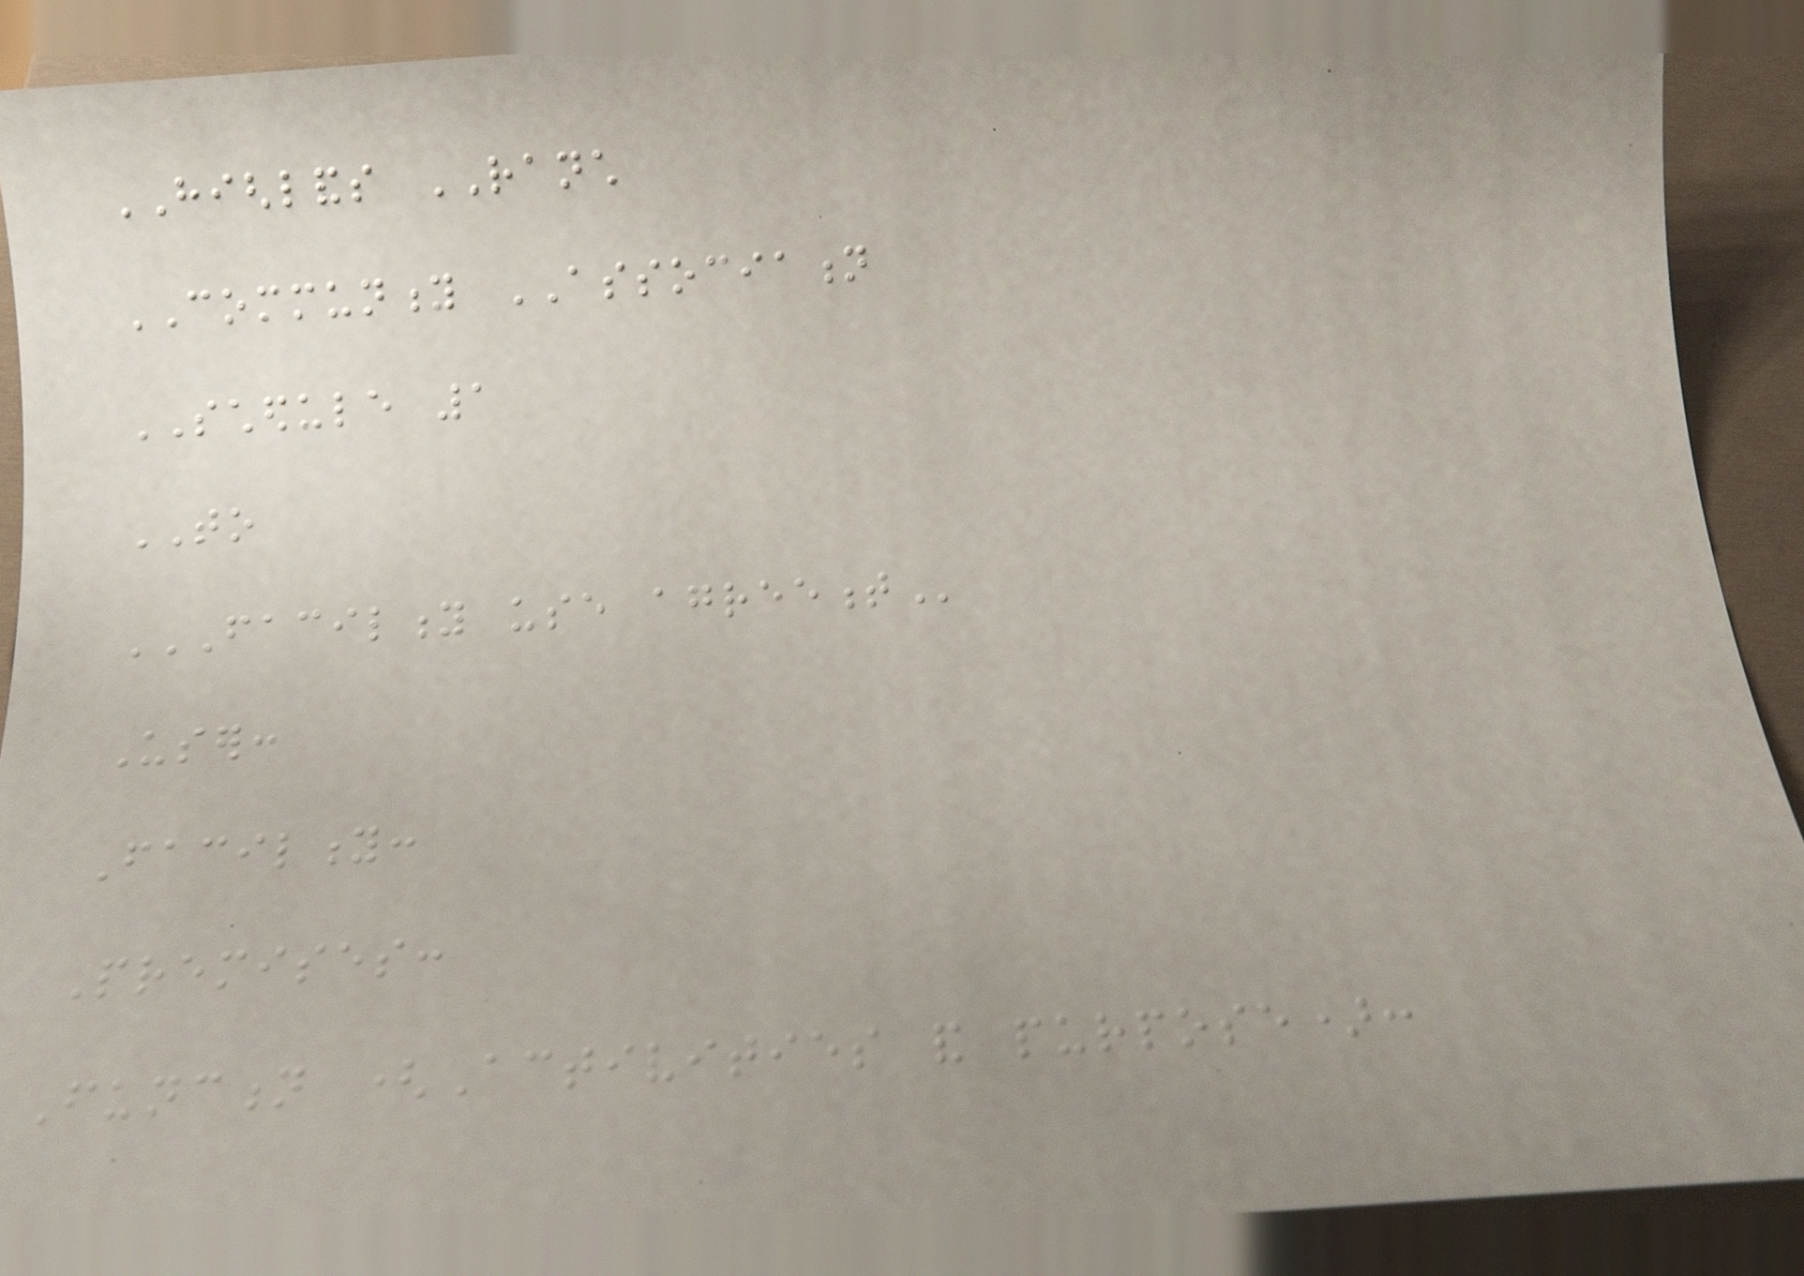HIGHLANDS RANCH
COMMUNITY ASSOCIATION
SCHEDULE 1
TO
FACILITY USE AGREEMENT
User:
Facility:
Premises:
Function (Activities and purpose):
